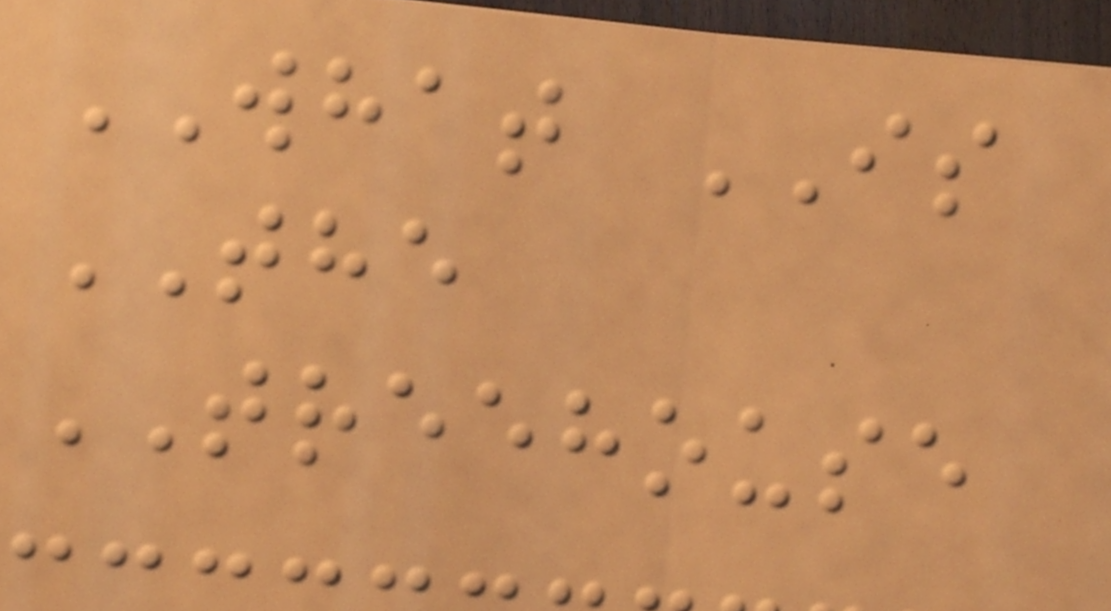WHAT IS
THE
TREEHOUSE
